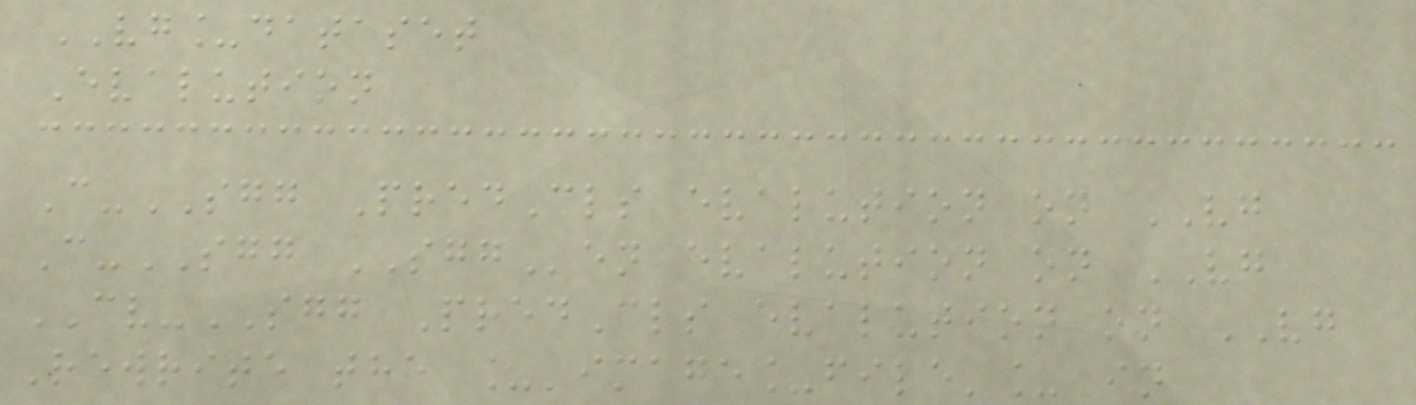VG_dataset
Evalution
C-SGG PredCls evalution on VG
C-SGG SGGen evalution on VG
CV-SGG PredCls evalution on VG
Rewrite the _'image_file'_ in
